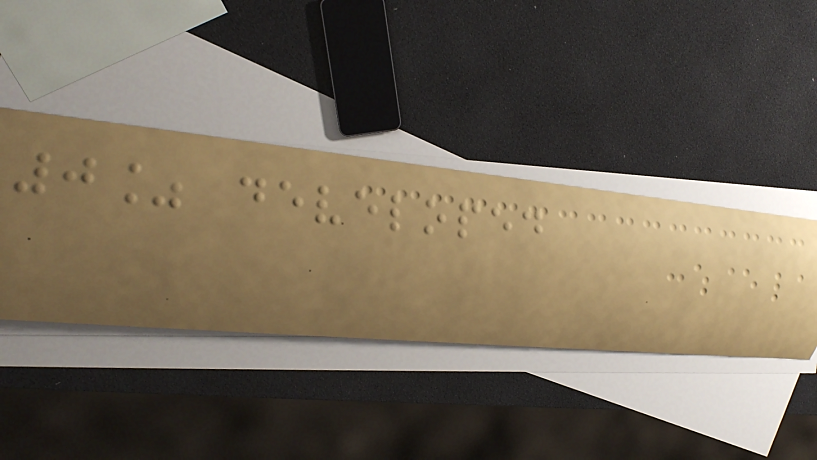0% developed
